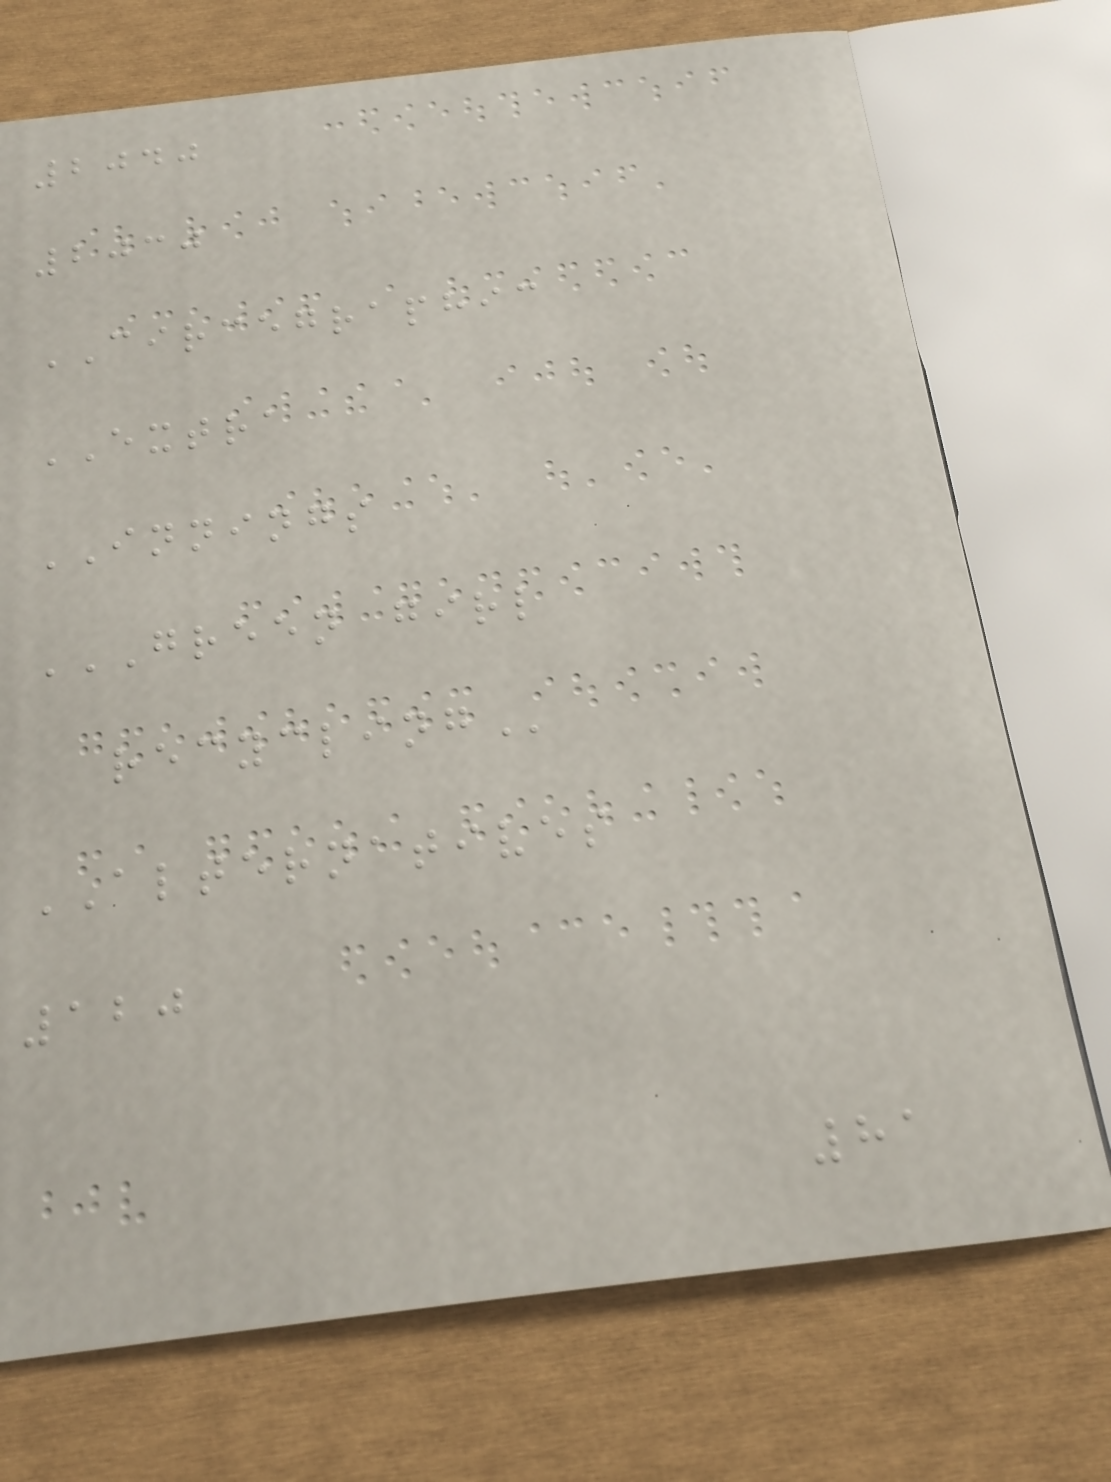2040
2030
CIRCEGRAPHIC
EXTRA
INNINGS
GREEN GIRL
RECYCLING
ALTERNATIVES
120
81
